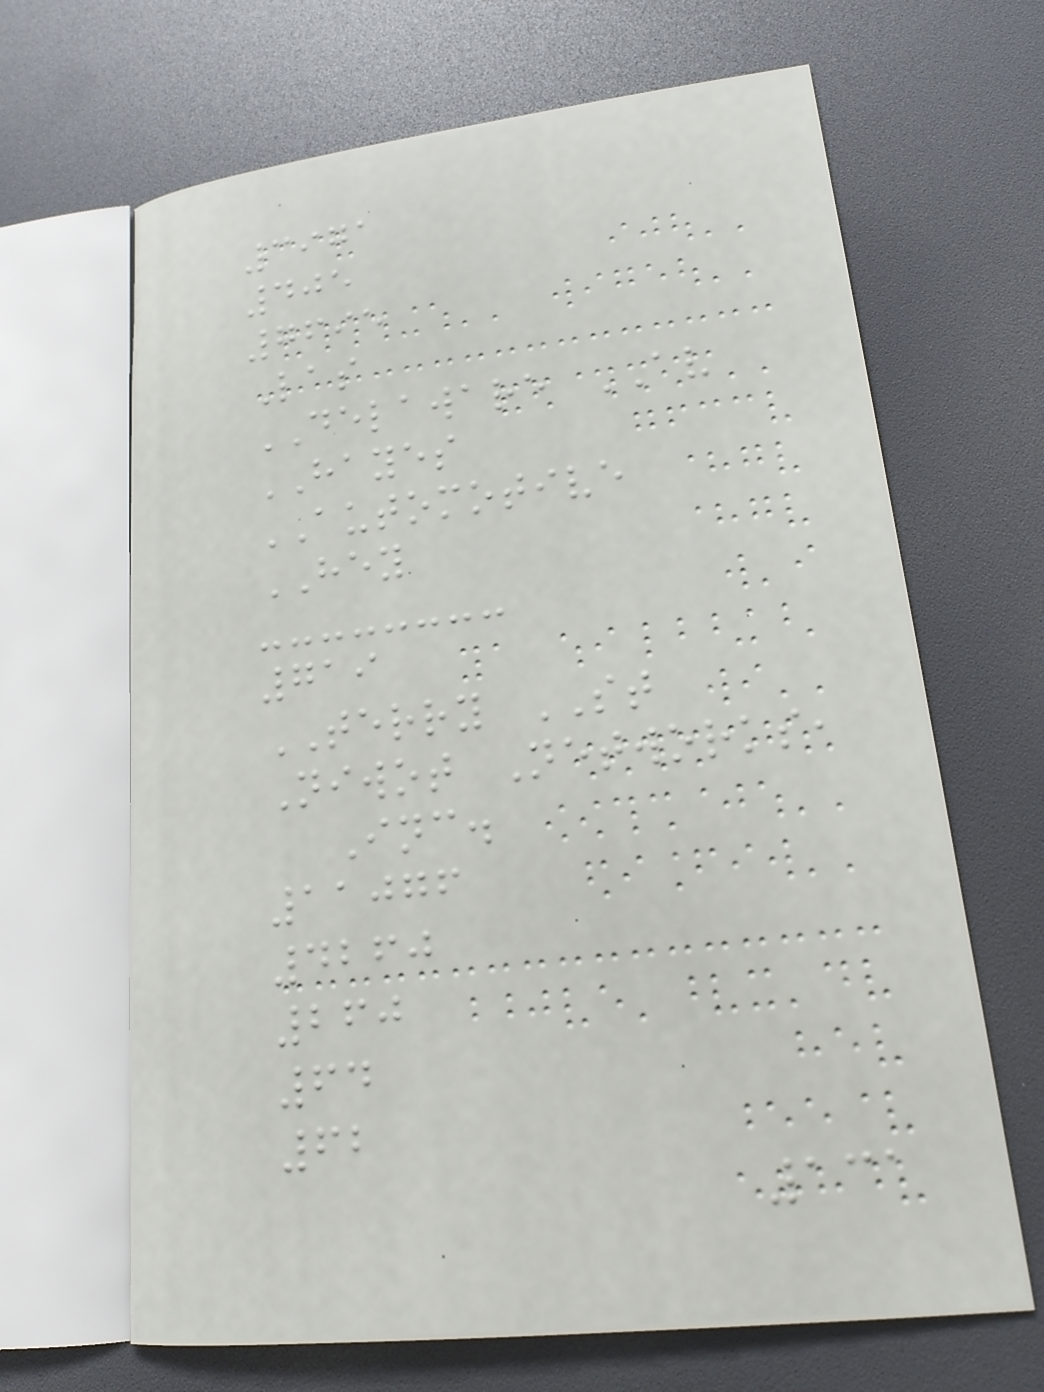3971
405
7695
Las
DELAWARE AV
HAYES
AUTOMOTIVE
HEY
719
TERRY ST
Niwot Networks,
Inc.
11076
4260
260
64
62
131
